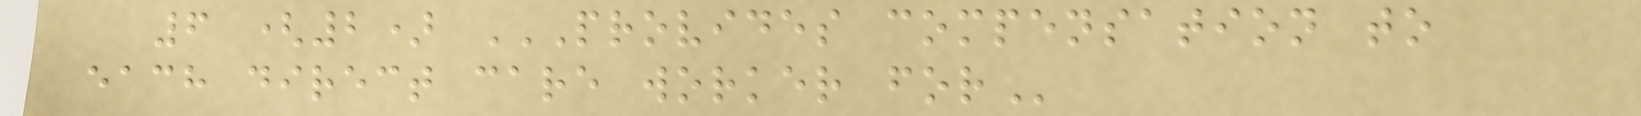6 (2) PROVIDES COMPENSATION TO
EACH DIRECT CARE WORKER FOR
